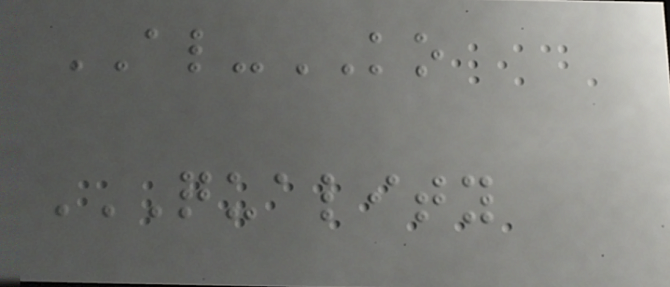AL-KO
QUALITY
